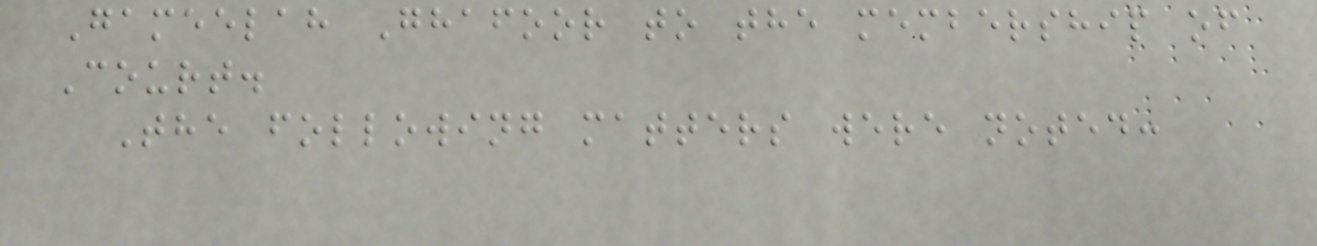Gameelah Ghafoor to the membership of
Court.
The following matters were noted:
